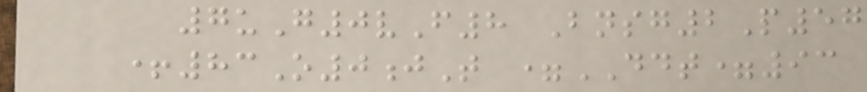7uG0vF8 Bnsg2P57
+83O0jT =DDT=93
